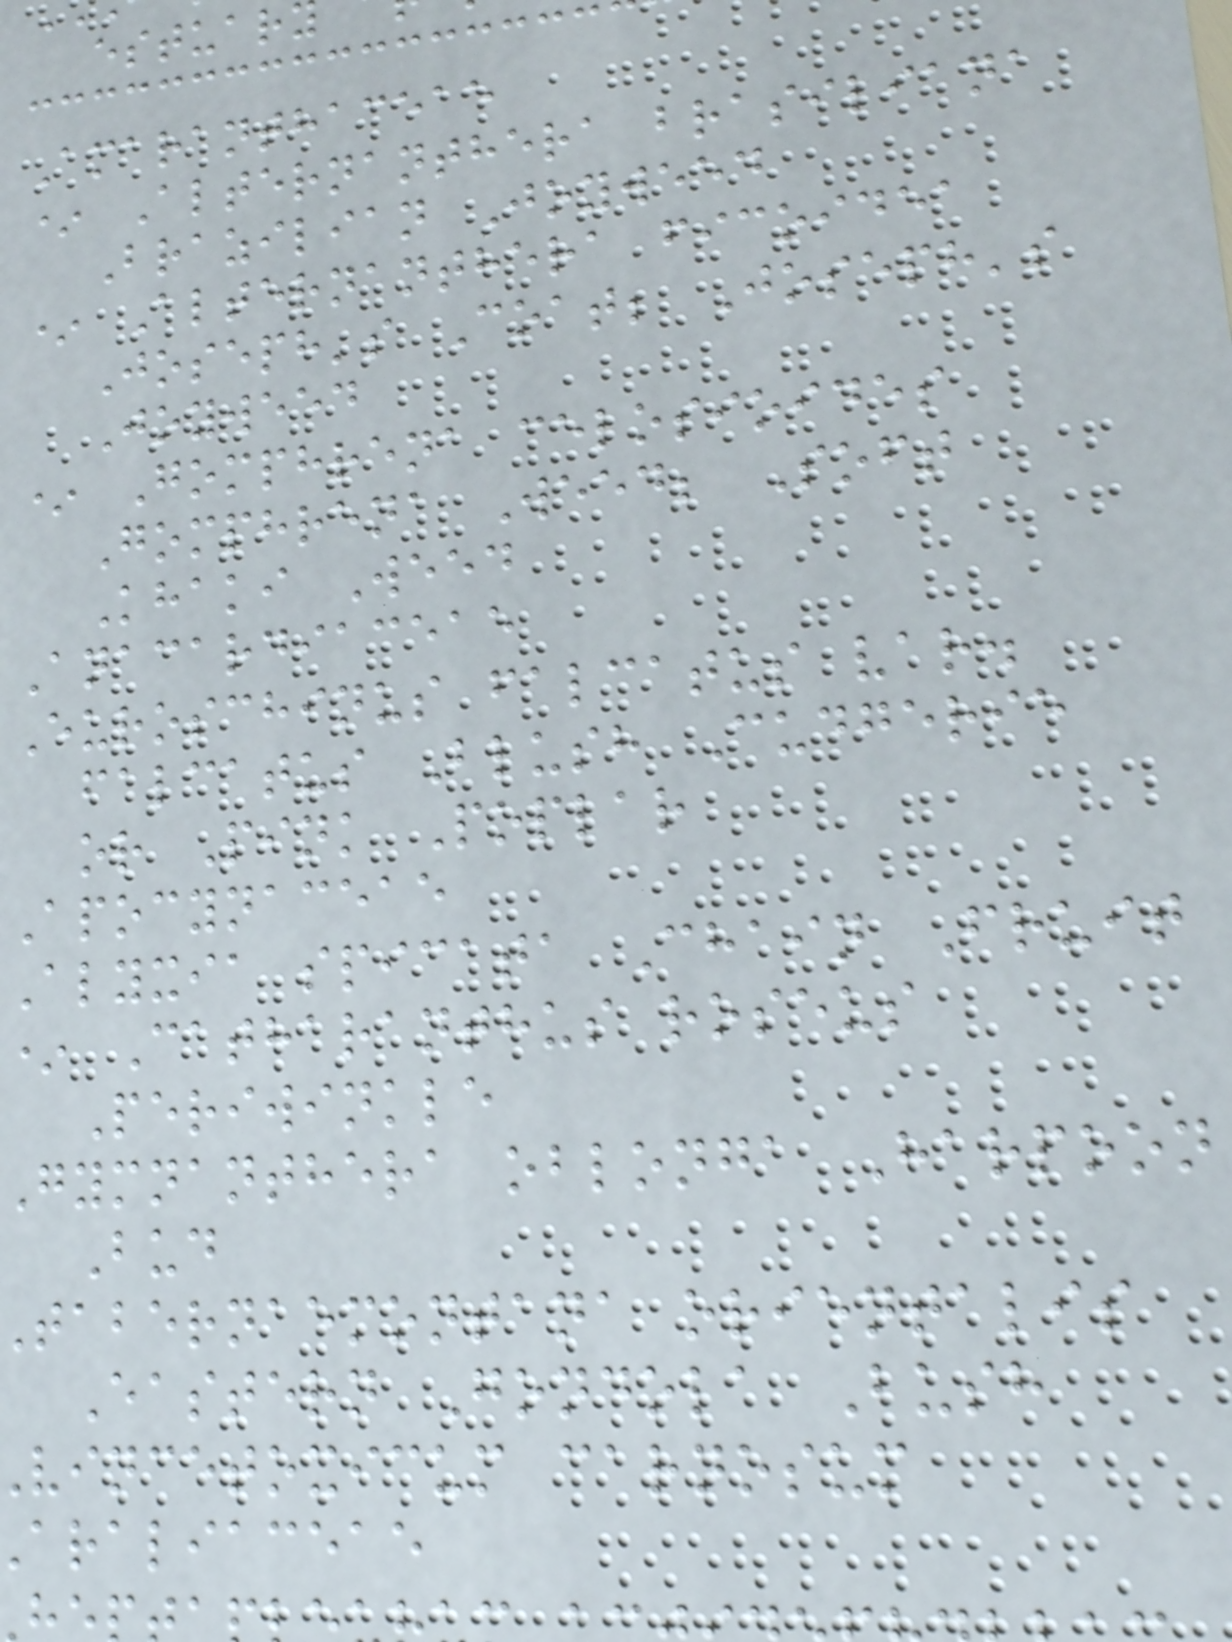Amaranthaceae
* Alternanthera brasiliana
Brazilian Joyweed
* Alternanthera ficoidea
Joseph's Coat; Joseph's
Joyweed
* Gomphrena celosioides
Gomphrena Weed; Soft
Khaki Weed
Anacardiaceae
Euroschinus falcatus var.
falcatus Blush Cudgerie
or Pink Poplar
Apocynaceae
Alyxia spicata Chain Fruit
* Catharanthus roseus
Periwinkle
gymnanthera oblonga Harpoon
Bud
tabernaemontana orientalis
Eastern Gondola Bush
vincetoxicum carnosum
araliaceae
